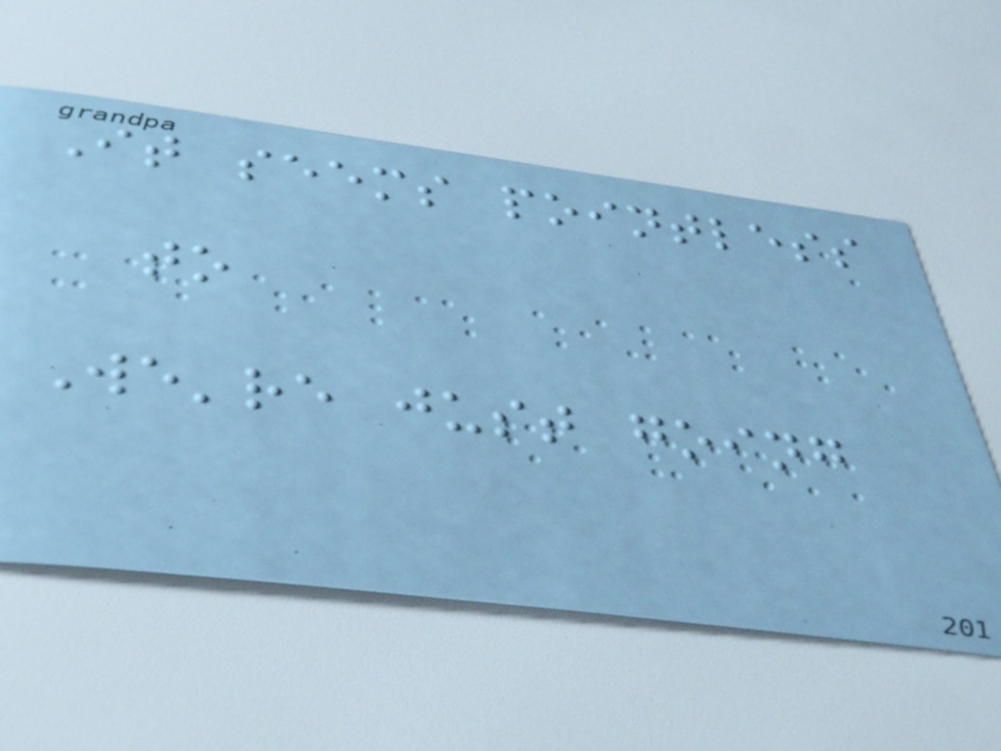It seems pointless
to
We're just going
